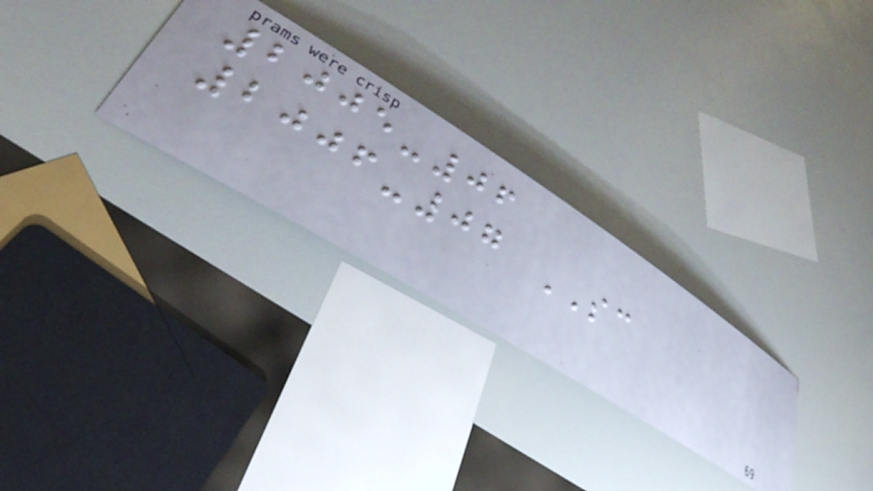2005-06
2006-07 SC
